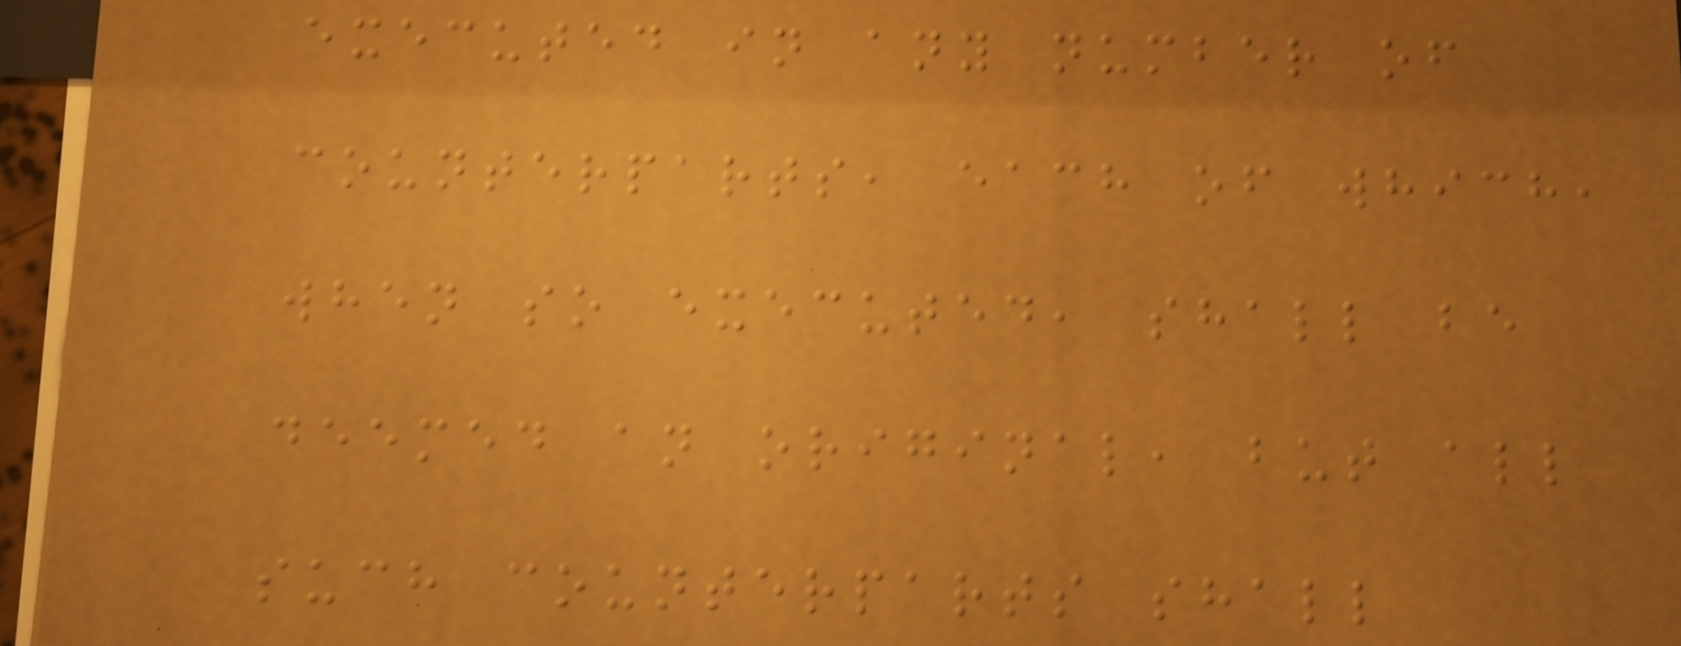executed in any number of
counterparts, each of which,
when so executed, shall be
deemed an original, but all
such counterparts shall
